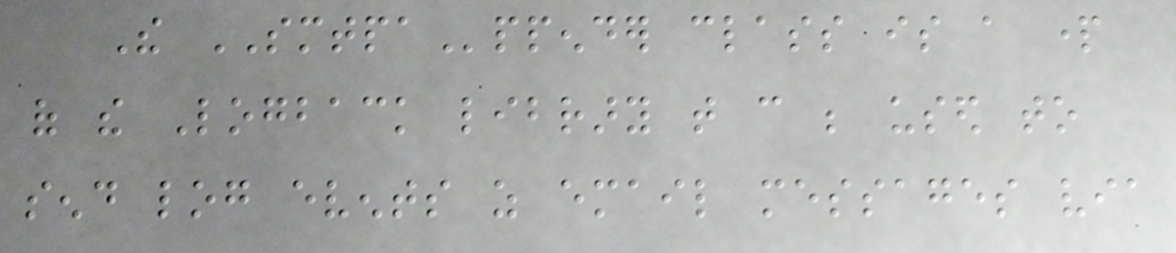The SMTPAppender class is a part
of the Logback library that can be used to
send log events as email messages via
